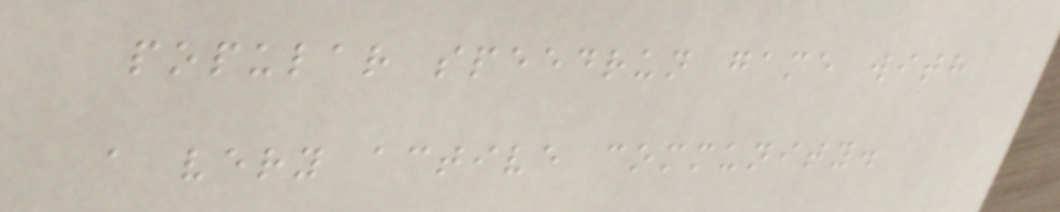popular speedrun game with
a very active community.
